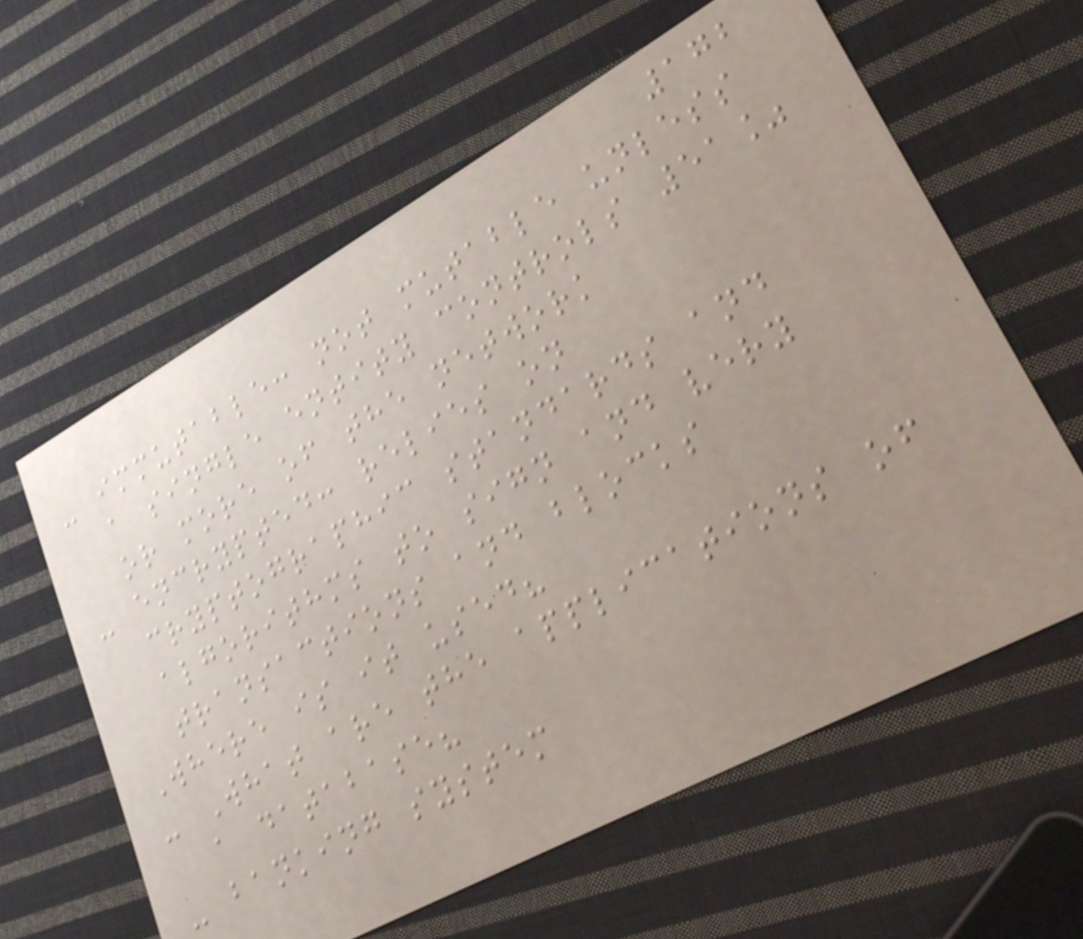172
- immutable: not mutable unless
a single entity controls 51%
or more of the network
- encrypted: relies on
cryptographic standards and
algorithms to sign and very
transactions and blocks
Where is it used?
- What are the applications of
a database?
- banking system
